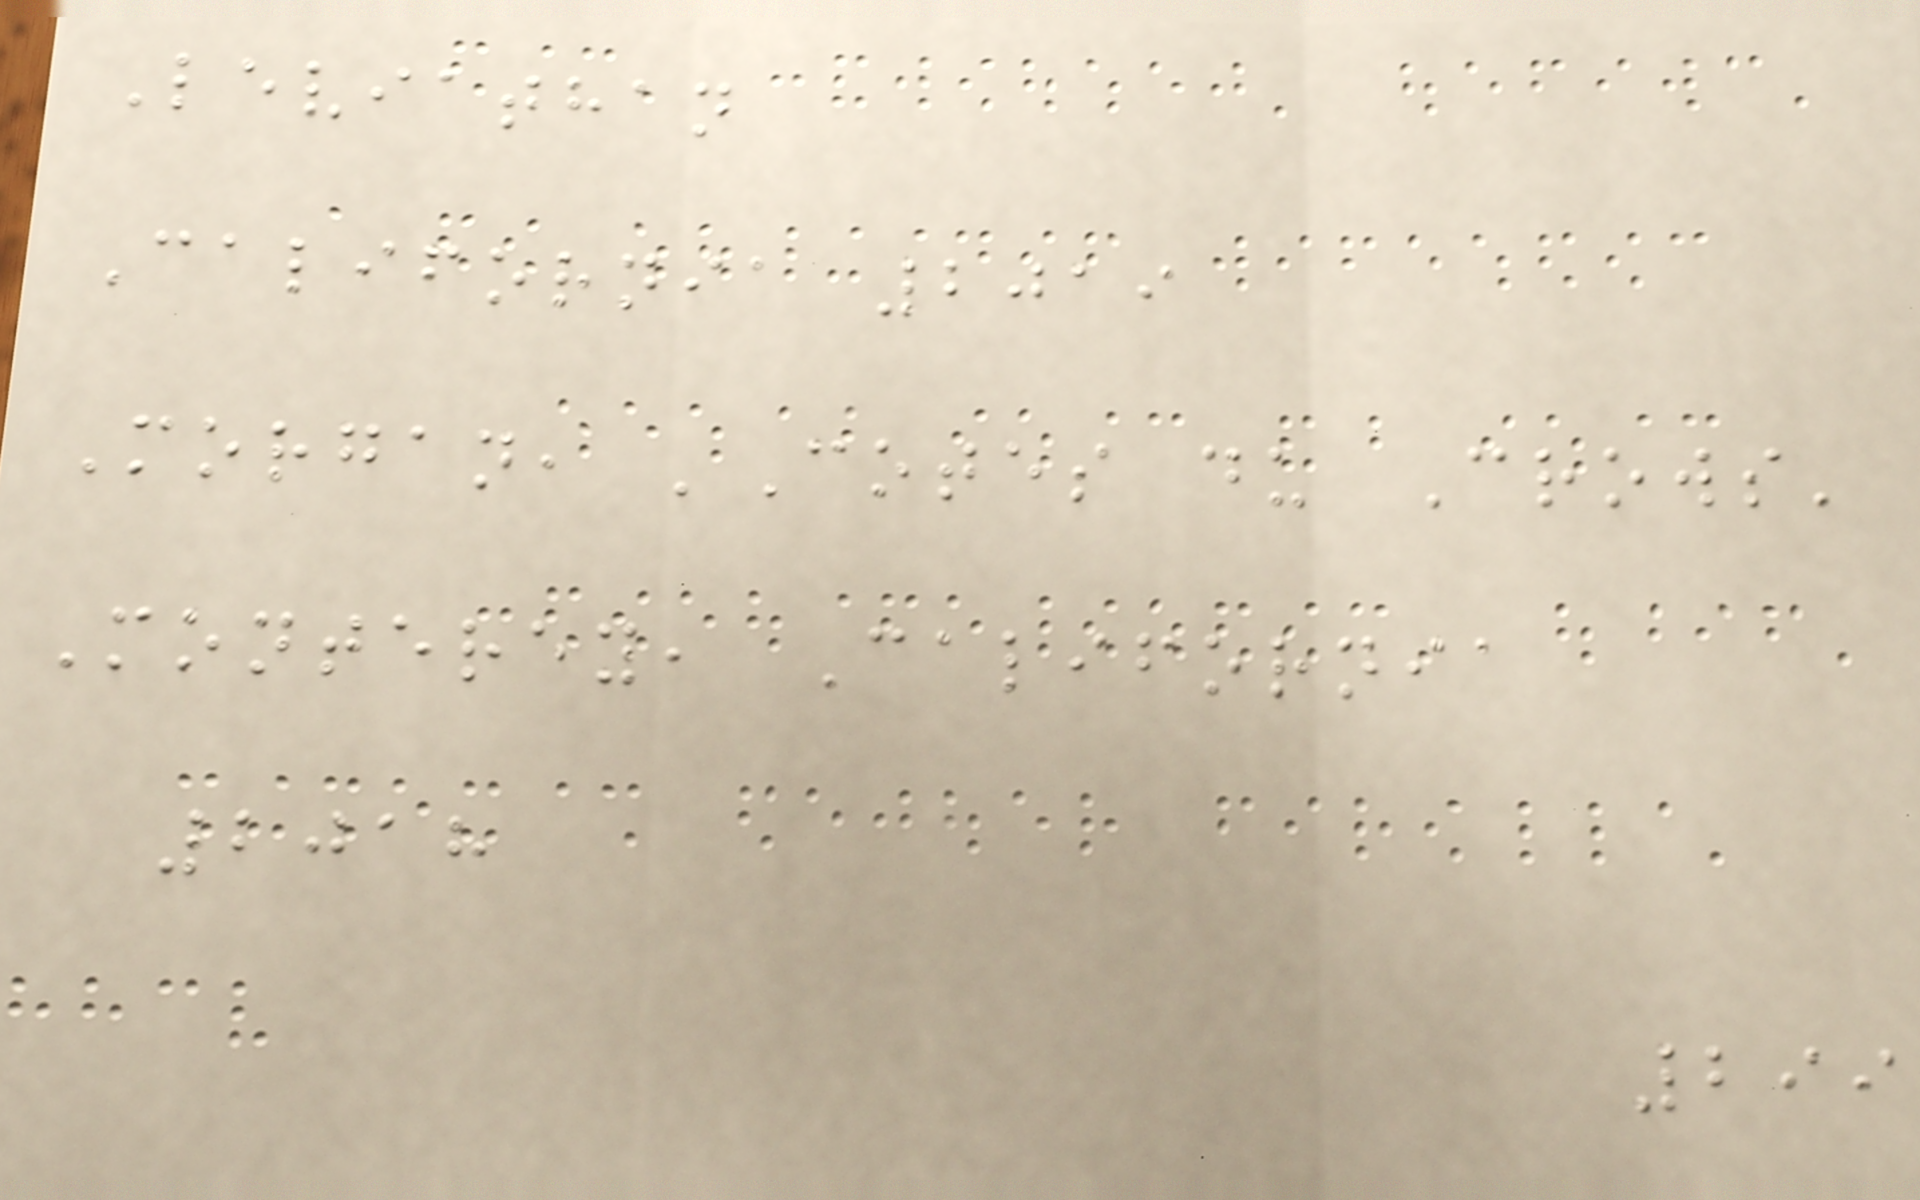Leviathan
California 2019
Morgan, 'Cotes du Crows'
Monterey, California
2018
299
